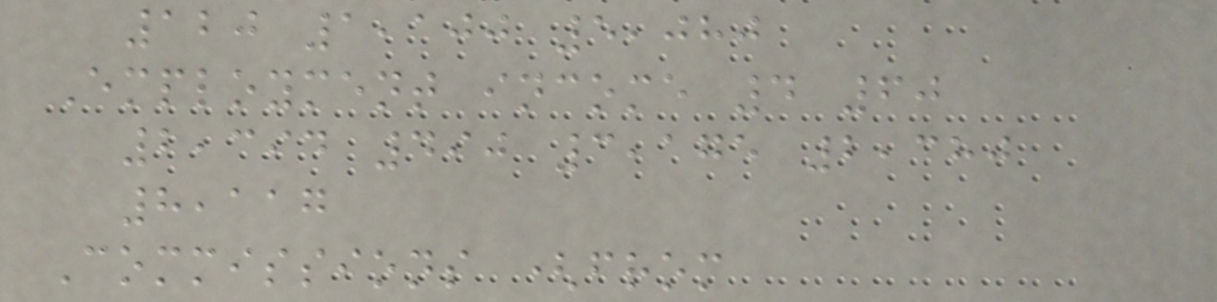120 1,100 5,080
Employment income 4 60
2,394 490 3,175 2,380
8,117
Commissions (from
